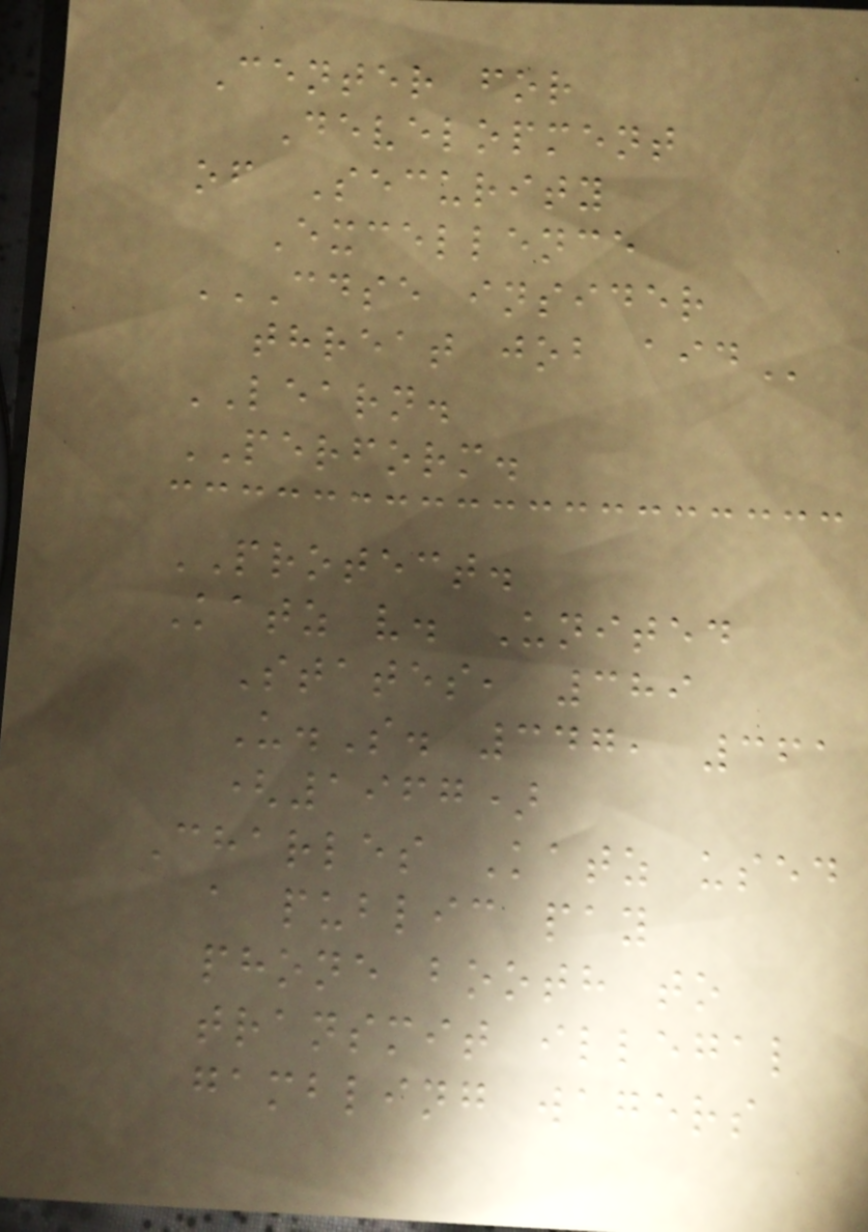Center for
Development
of Security
Excellence
CDSE INSIDER
THREAT JOB AID
LEARN.
PERFORM.
PROTECT.
Katz v. United
States, 389
U.S. 347, 361
(1967)
Charles Katz used
a public pay
phone booth to
transmit illegal
gambling wagers
